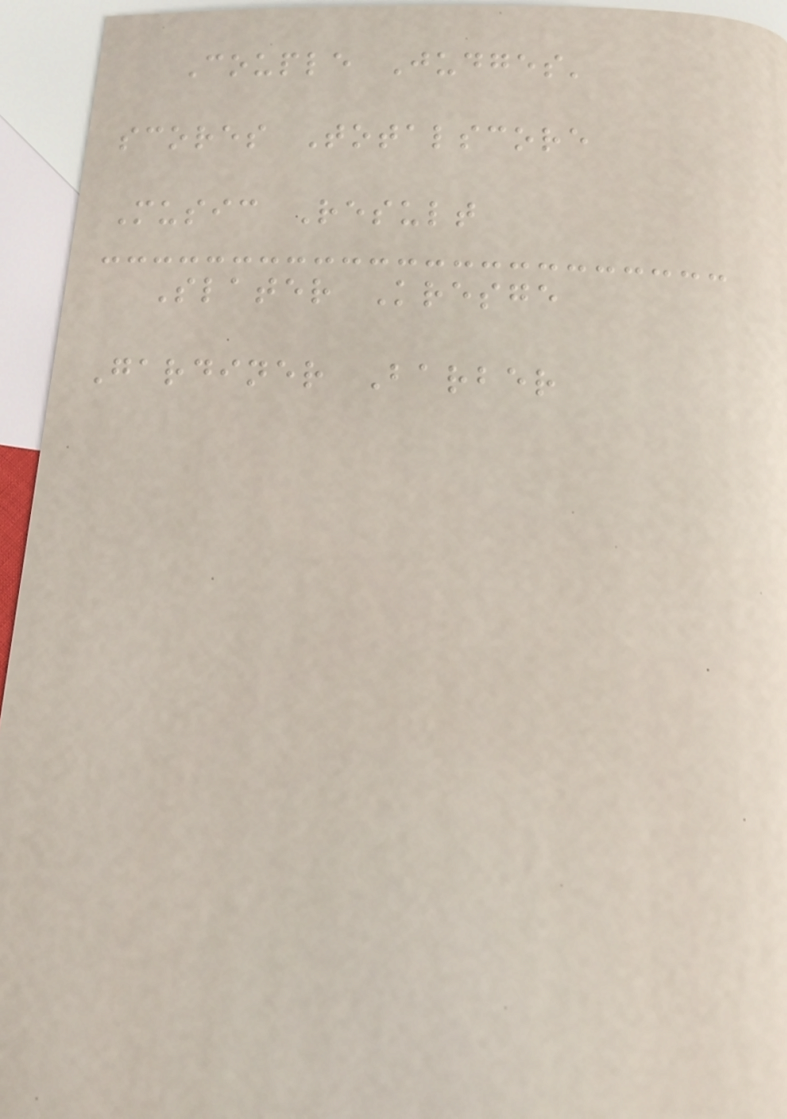Couple Judges'
scores Totalscore
Music Result
Slater Kresge
Gardiner Barber
